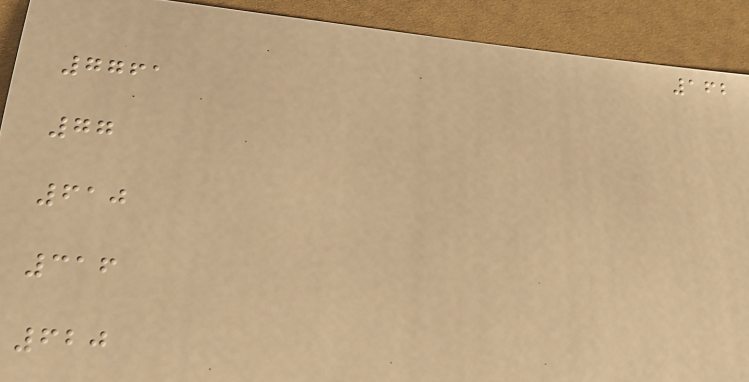162
7761
77
610
316
620
